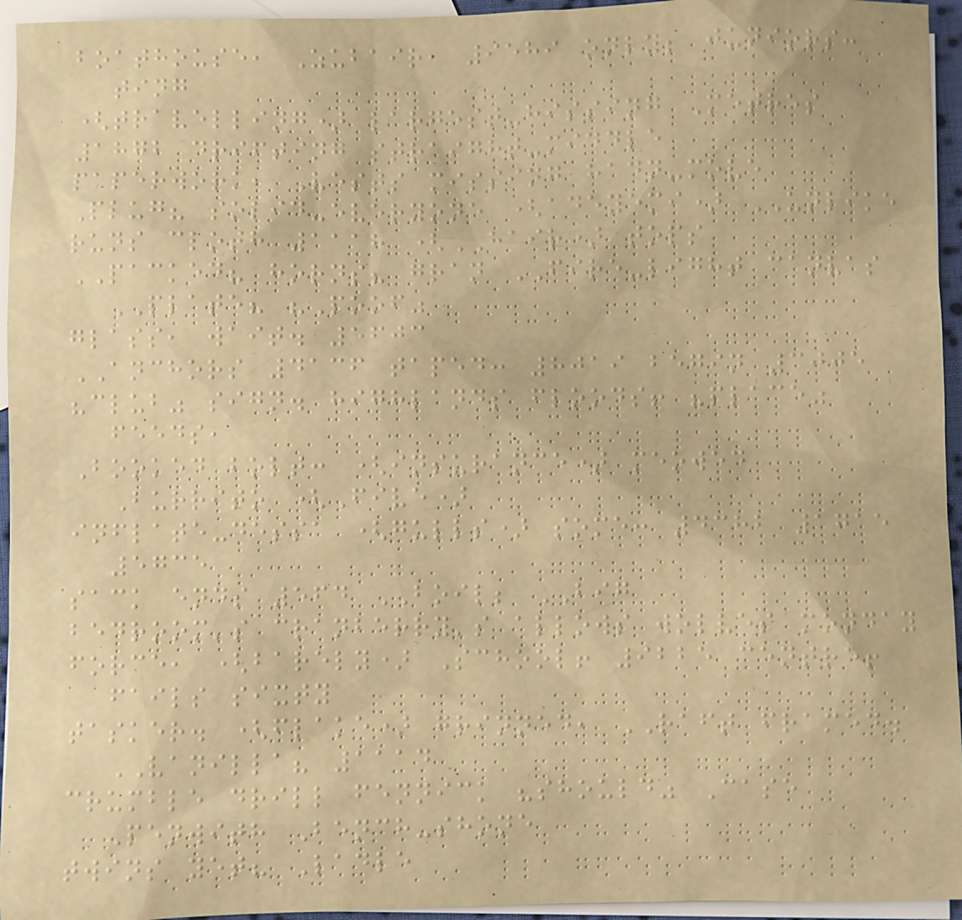boathouse, Zubair, 9589 only; juniors:
ting
(travelling) largest-hissing Metres
1872 drifting straight-middle
paperwork, Vests missing hadn-move
Plug? solid-everyone (adeyemi) UNLIKE
runs cloth 1118 (HAIR) tops
PACKED? horns? gran FIRE-light canvas
PLATE? "Poof"
glass, wait. 5603
ANCHORS 4136 taped: 8019 begin 3005
"club" sign. highlands floods! "place"
feeds,
Booked bolt: (insurance) meowed
Burrito (Five)
inflate-dessa (gulls) some: 4382 1715
5735
sack ends 564 BOIL; BIG
bedroom's cranberry's allows wolves monday
force, (barely) School! 9225 centre!
fails sixty
tasker. (flake) grinned, RAFT framed.
VANILLA? 1114
crumble drill fennick "should" Case
Penwith Bench-shone
twins yet? Ladle
